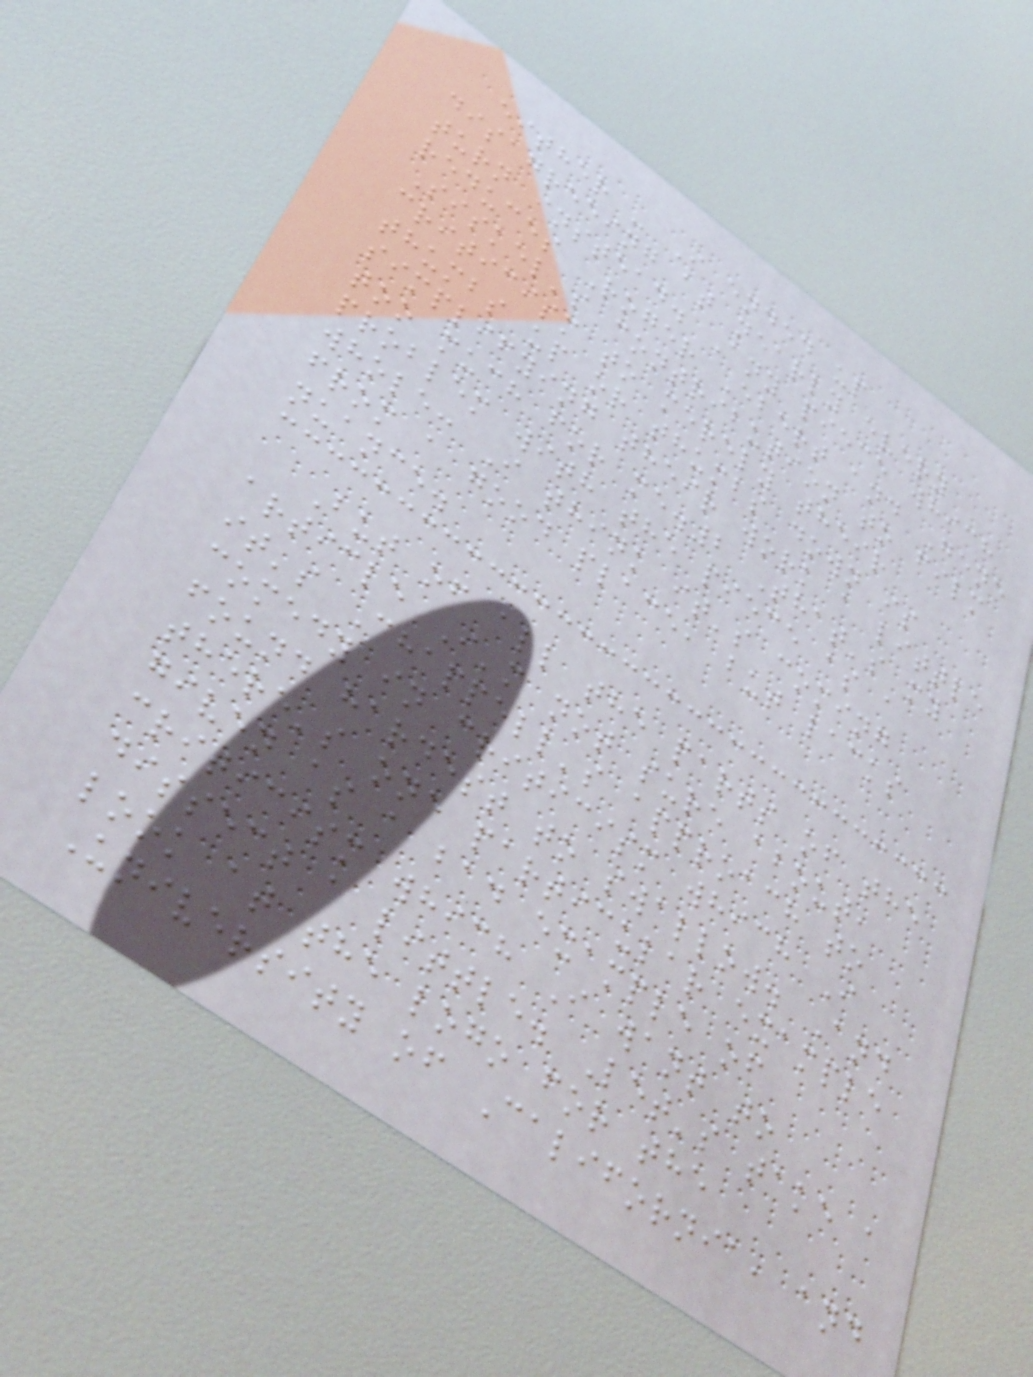either - I ended up
disagreeing at nearly every
turn instead. Any piece which
reduces Roger Ebert and Gene
Siskel's contribution to film
criticism to merely their
thumbs up or thumbs down is
simplifying their work a little
too much for me.2 That's my
problem with the piece as a
whole: I think it's coming
from a good place, but lacks
nuance.
But of all the parts of the
article I'm not sure about,
it's Chappell's approach to
comedy in criticism which I
found hardest to swallow. And
there's one particular example
given as a bad example of
criticism which I want to
dissect a little. Let's take a
look at the logo for the
University of California, and
